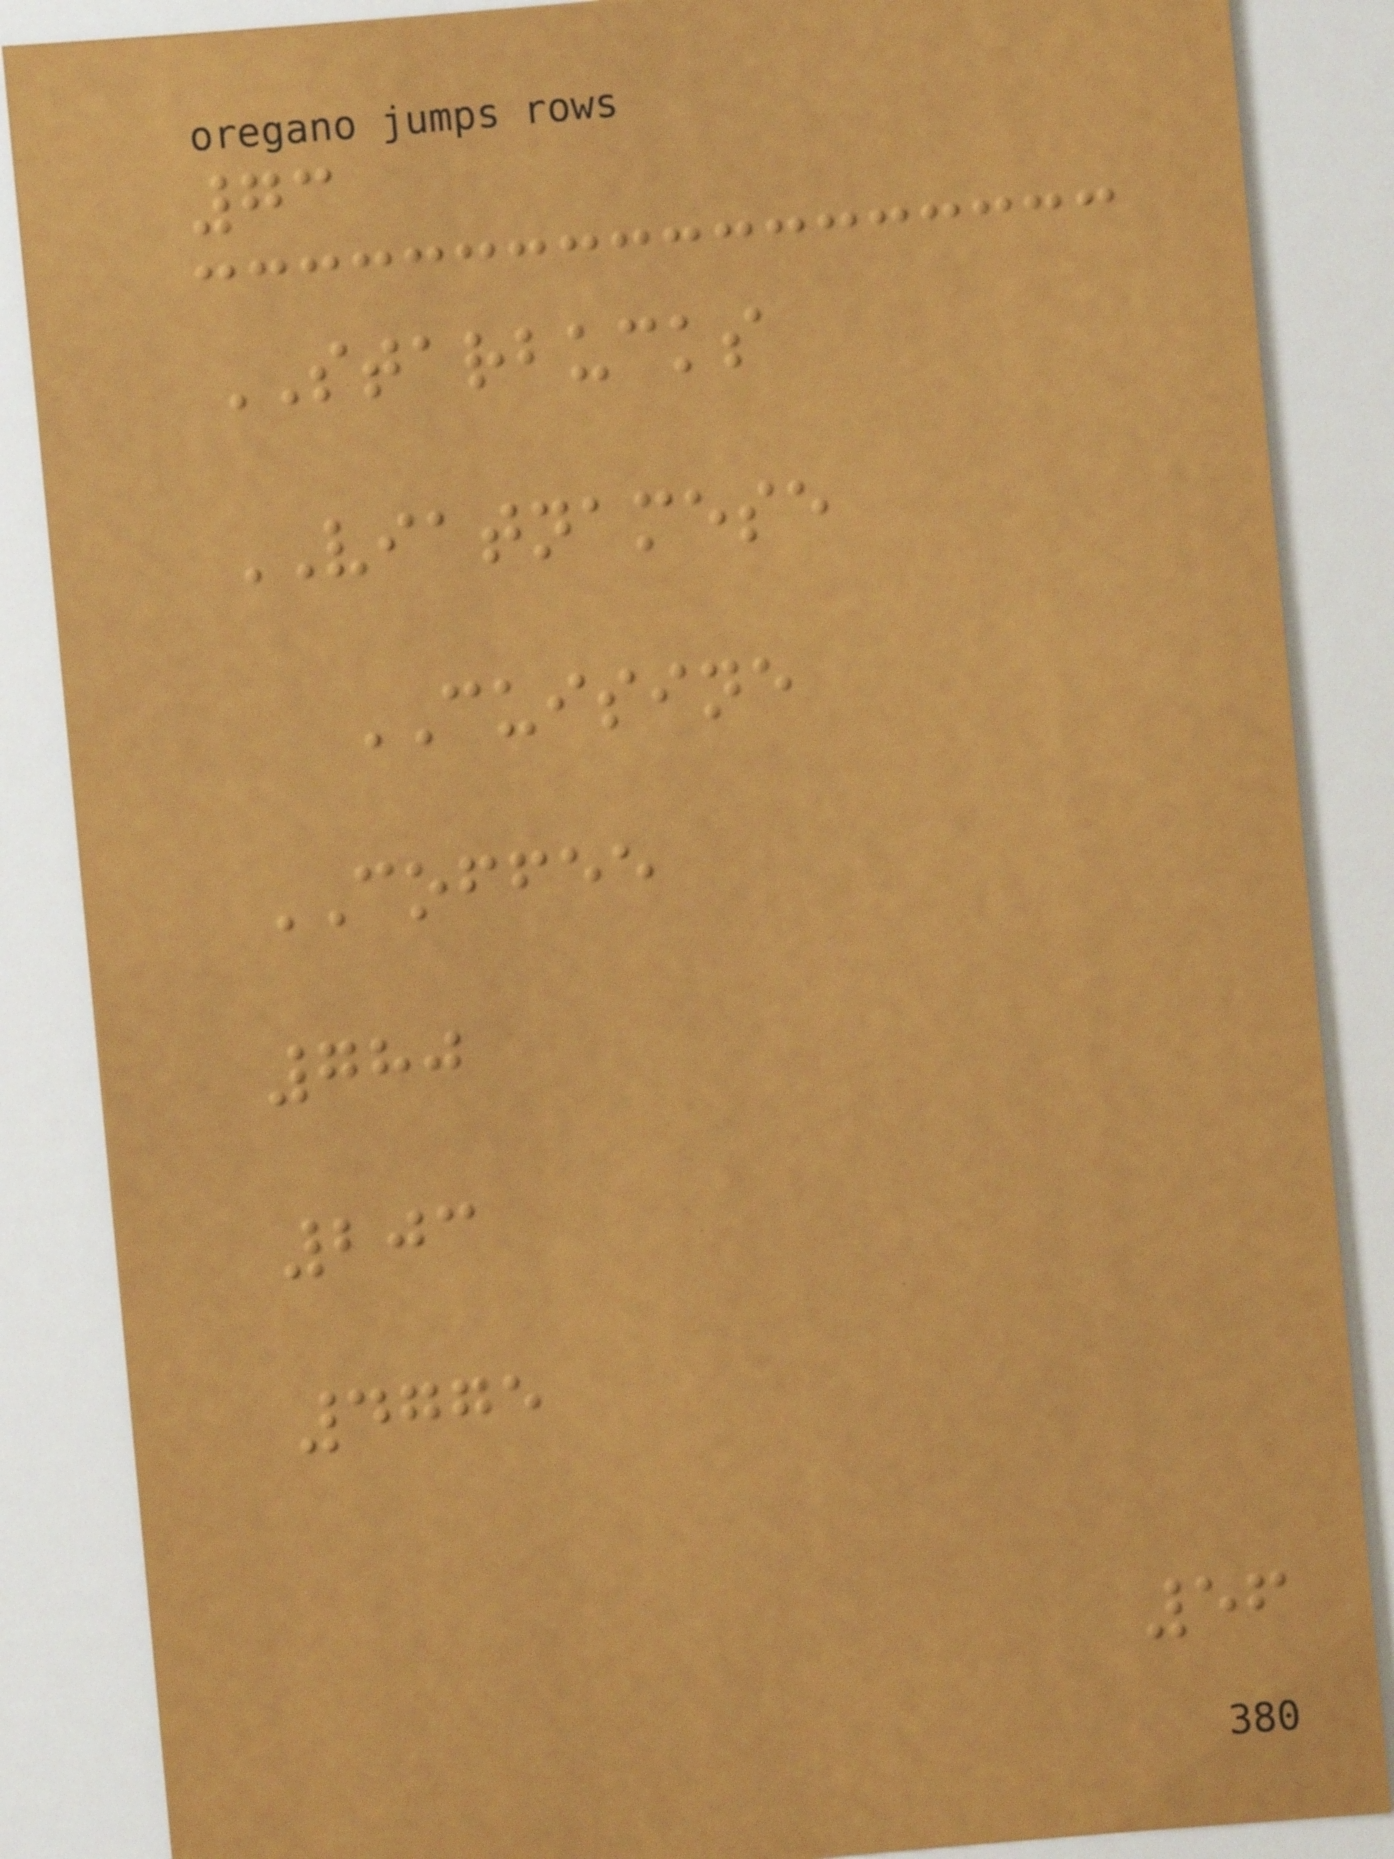73
STARBUCKS
VIATNAMESE
CUISINE
COFFEE
780
203
4775
56
